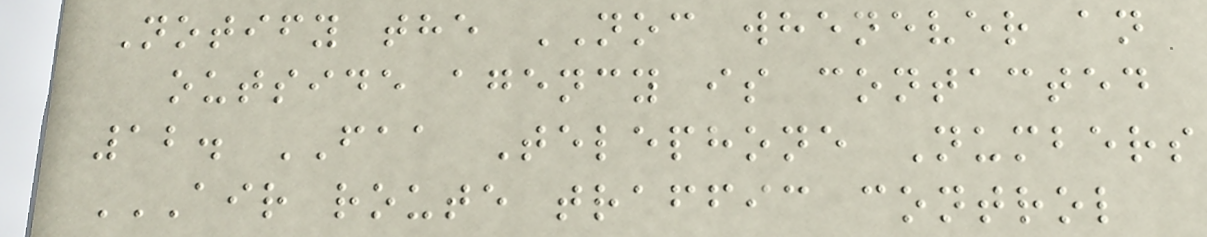Notify the NOC whenever an
outside agency is contacted
12. FAA Telephone Numbers
AIR ROUTE TRAFFIC CONTROL
